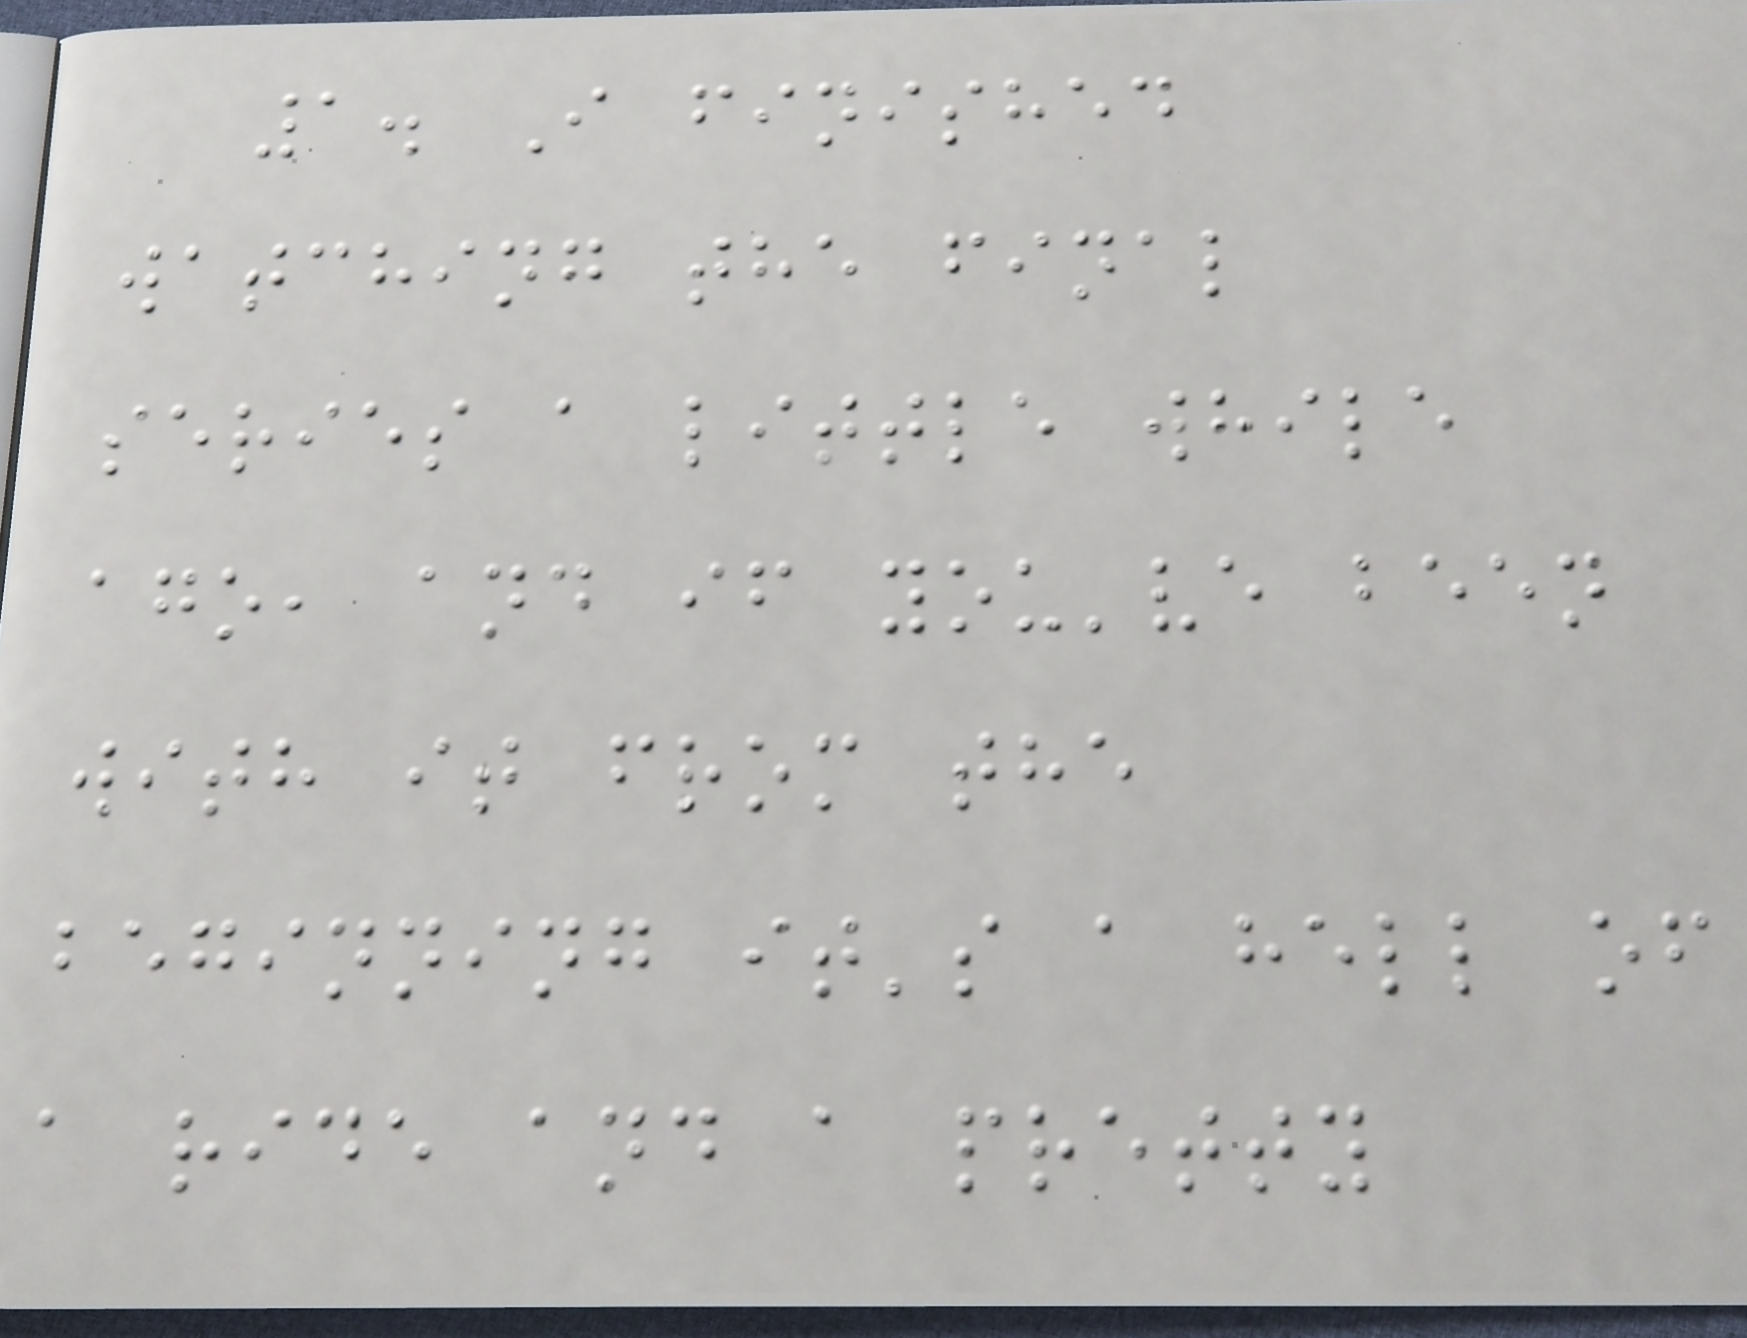1. I finished
watching the final
series a little while
ago, and if you've been
with it from the
beginning it's a hell of
a ride and a pretty
